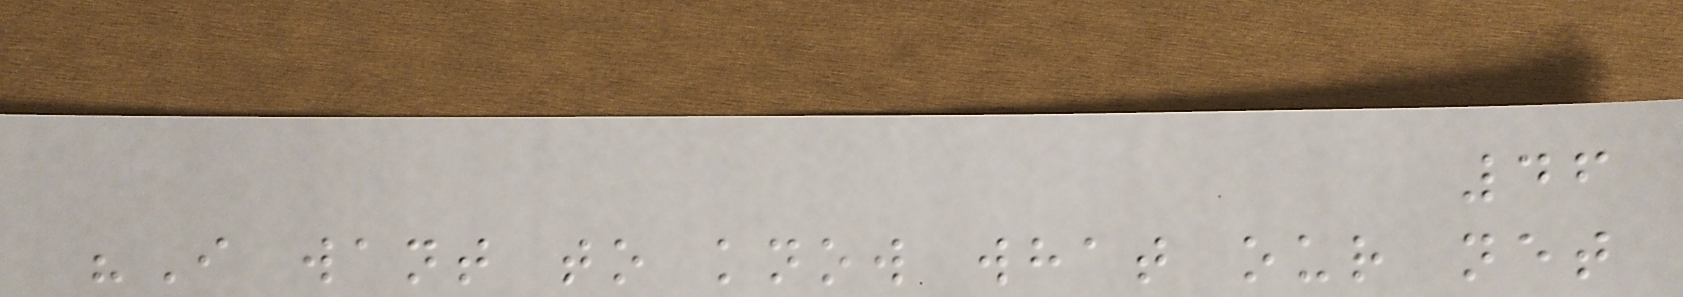46
"I want to know what our net
